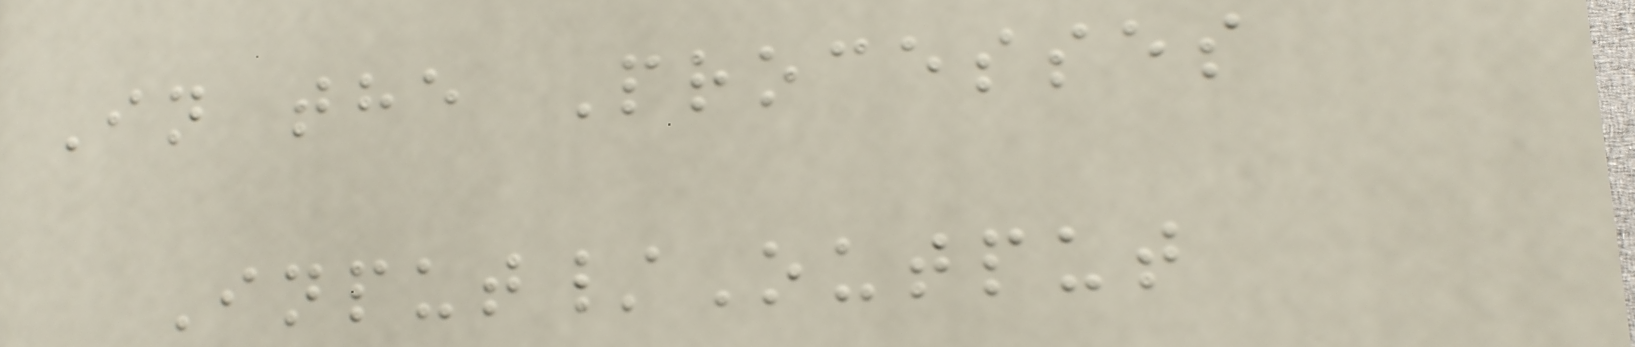In the Processes
Input/Output
